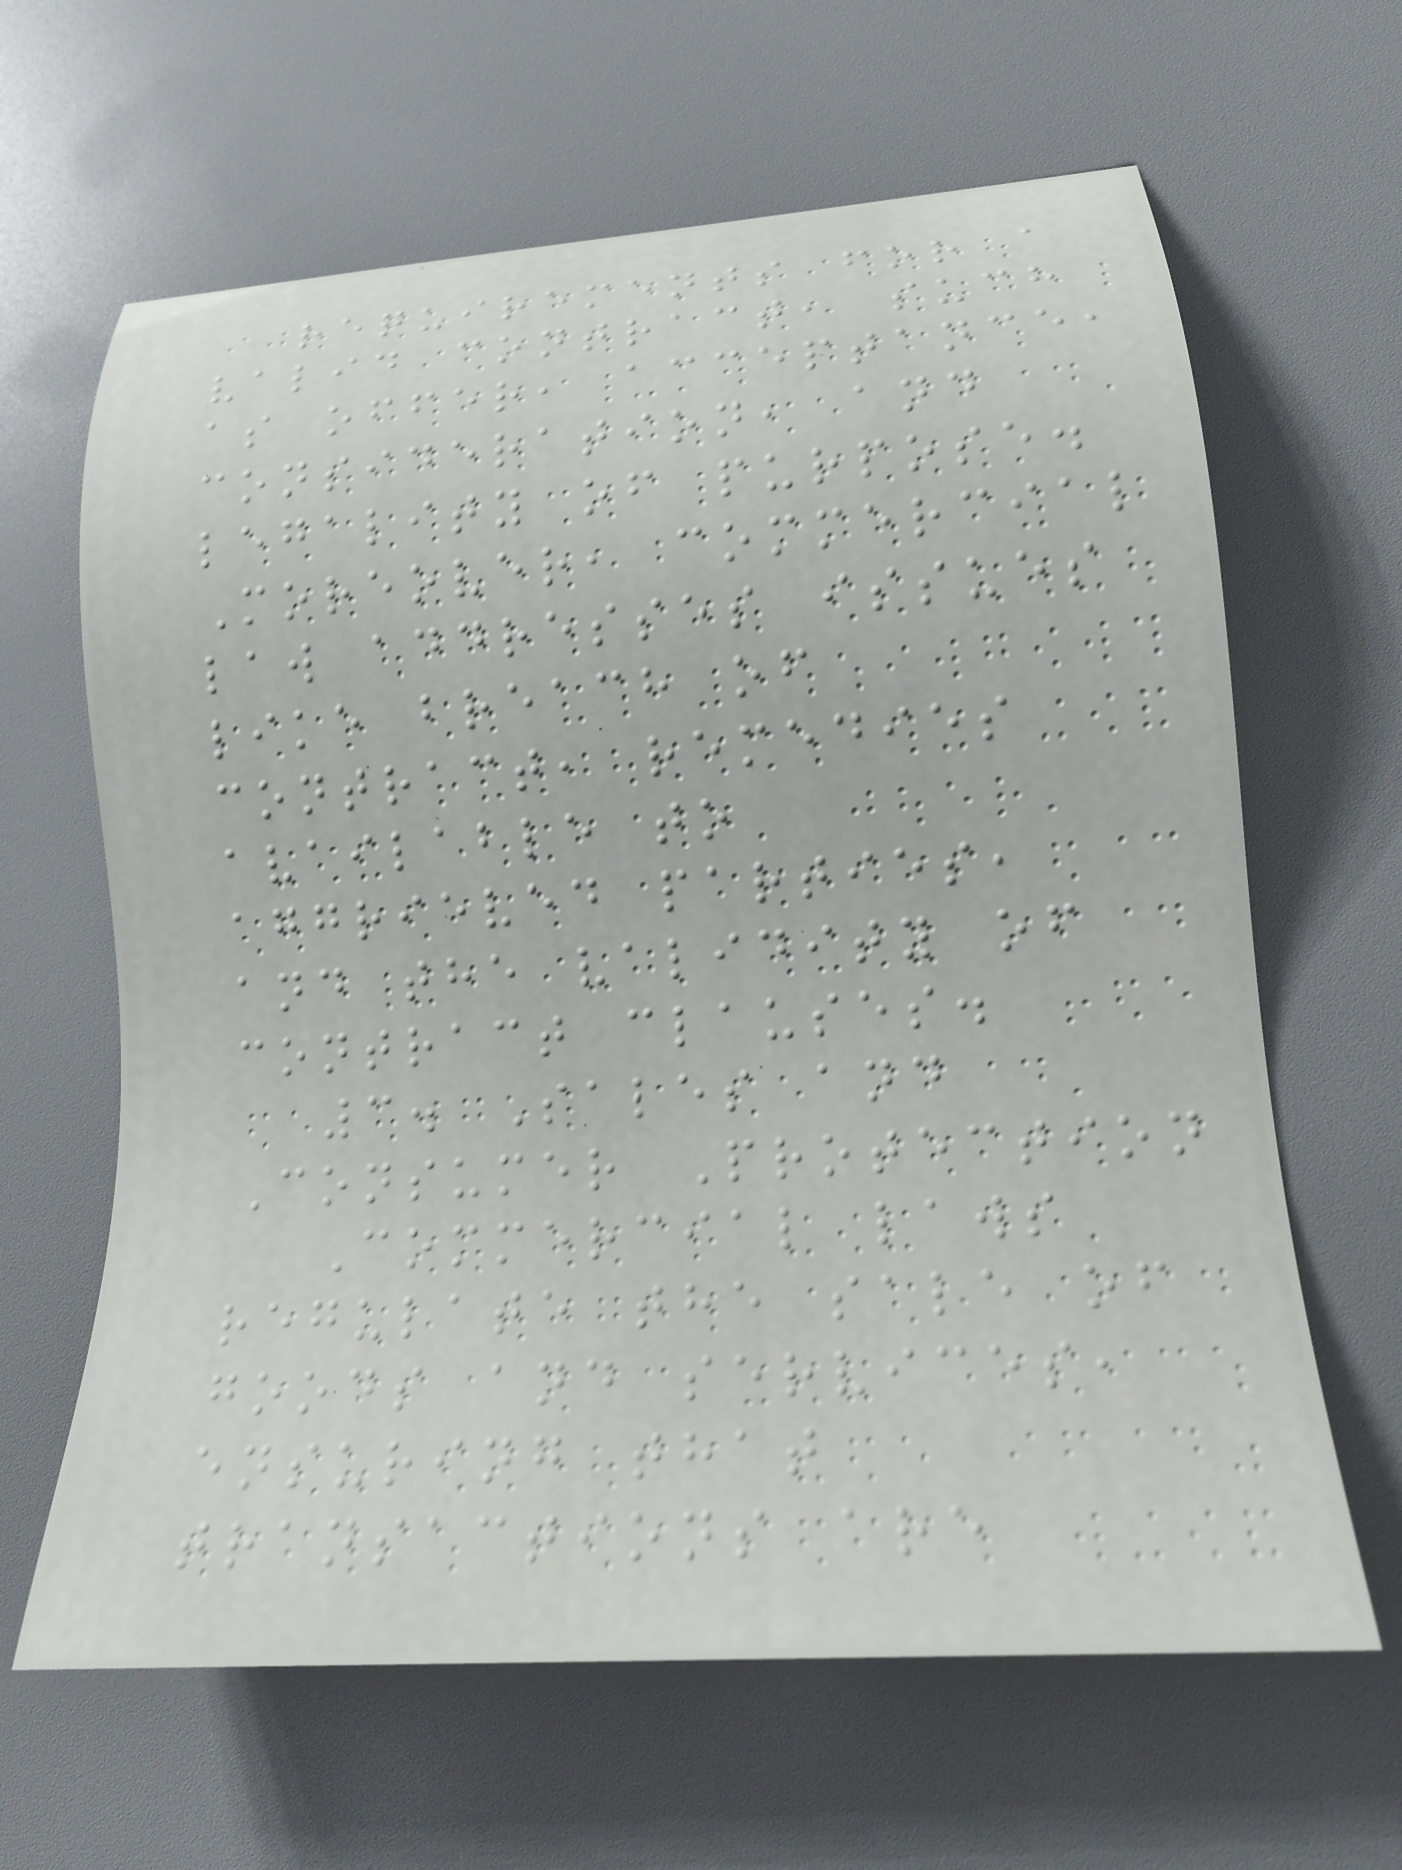requirements for a
valid contract, such
as offer, acceptance,
consideration, and
legality of purpose.
Moreover, commercial
law addresses issues
like breach of
contract, remedies
available to
aggrieved parties,
and the validity of
contract clauses.
3. Sales and
Consumer Protection
Commercial laws
regulate the sale of
goods and services,
ensuring that
transactions are
